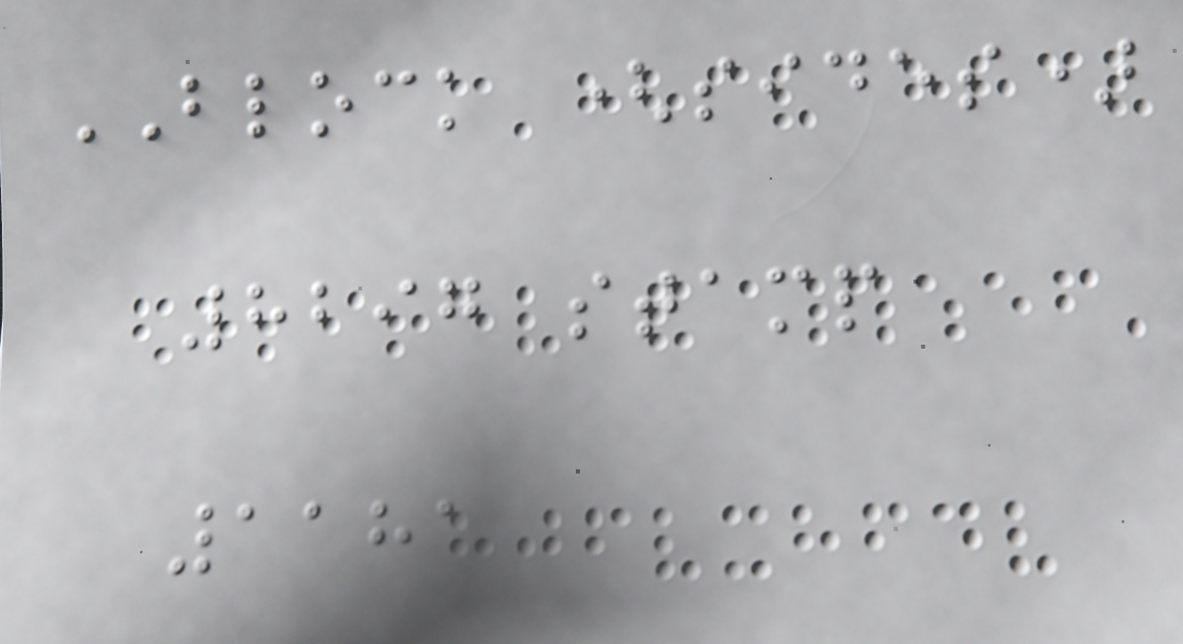BLOCK (sides)
8297 stamp
1181
